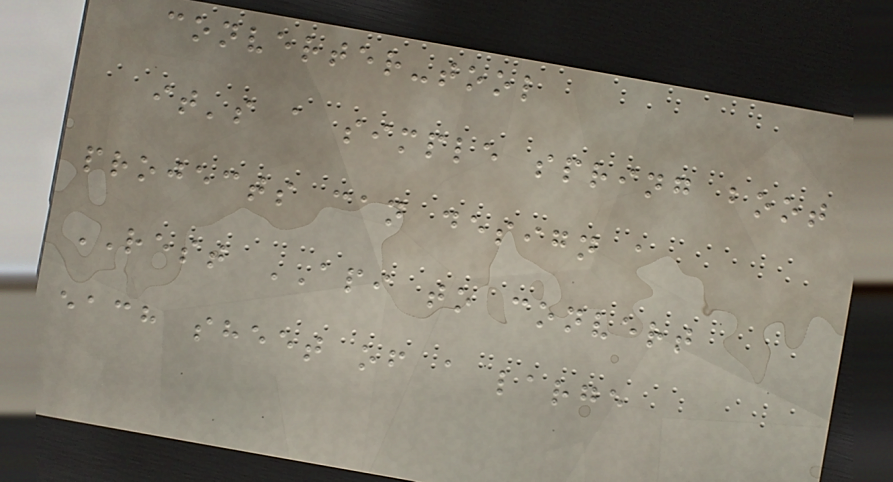converter-tool
it's a simple spring boot
projects can design a
REST API to convert
each sheet of a large
